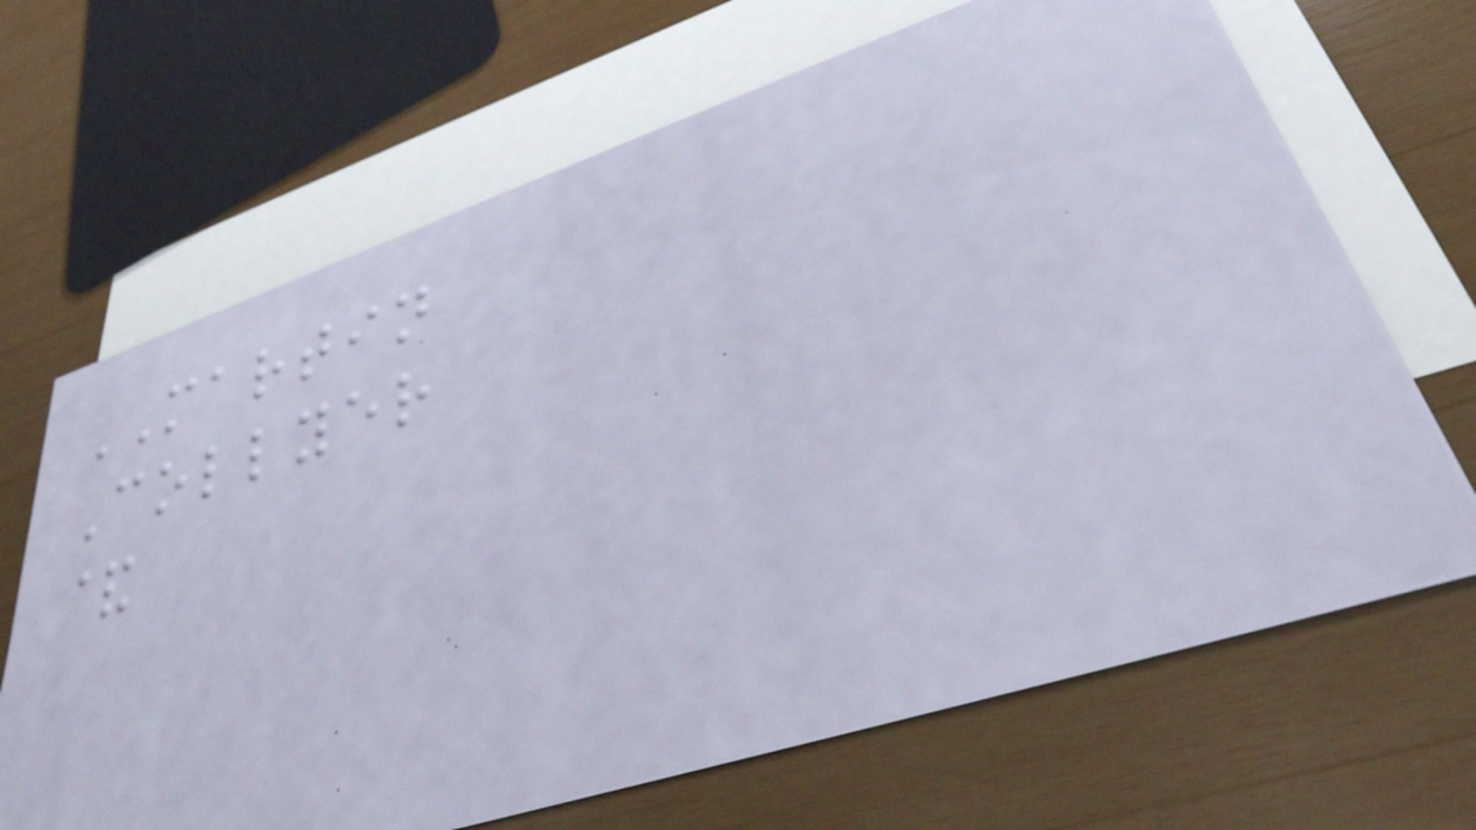MARTIN
Collyer
&
